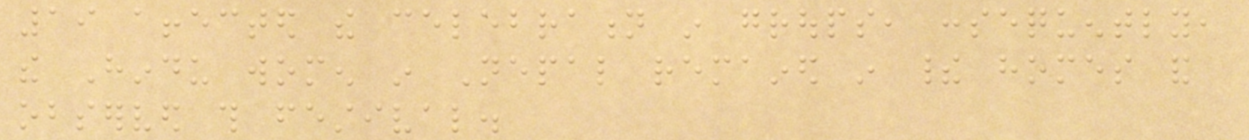19 affected the celebration in groups, consequently,
the Hindu women in Nepal remained in their homes and
observed this festival.
